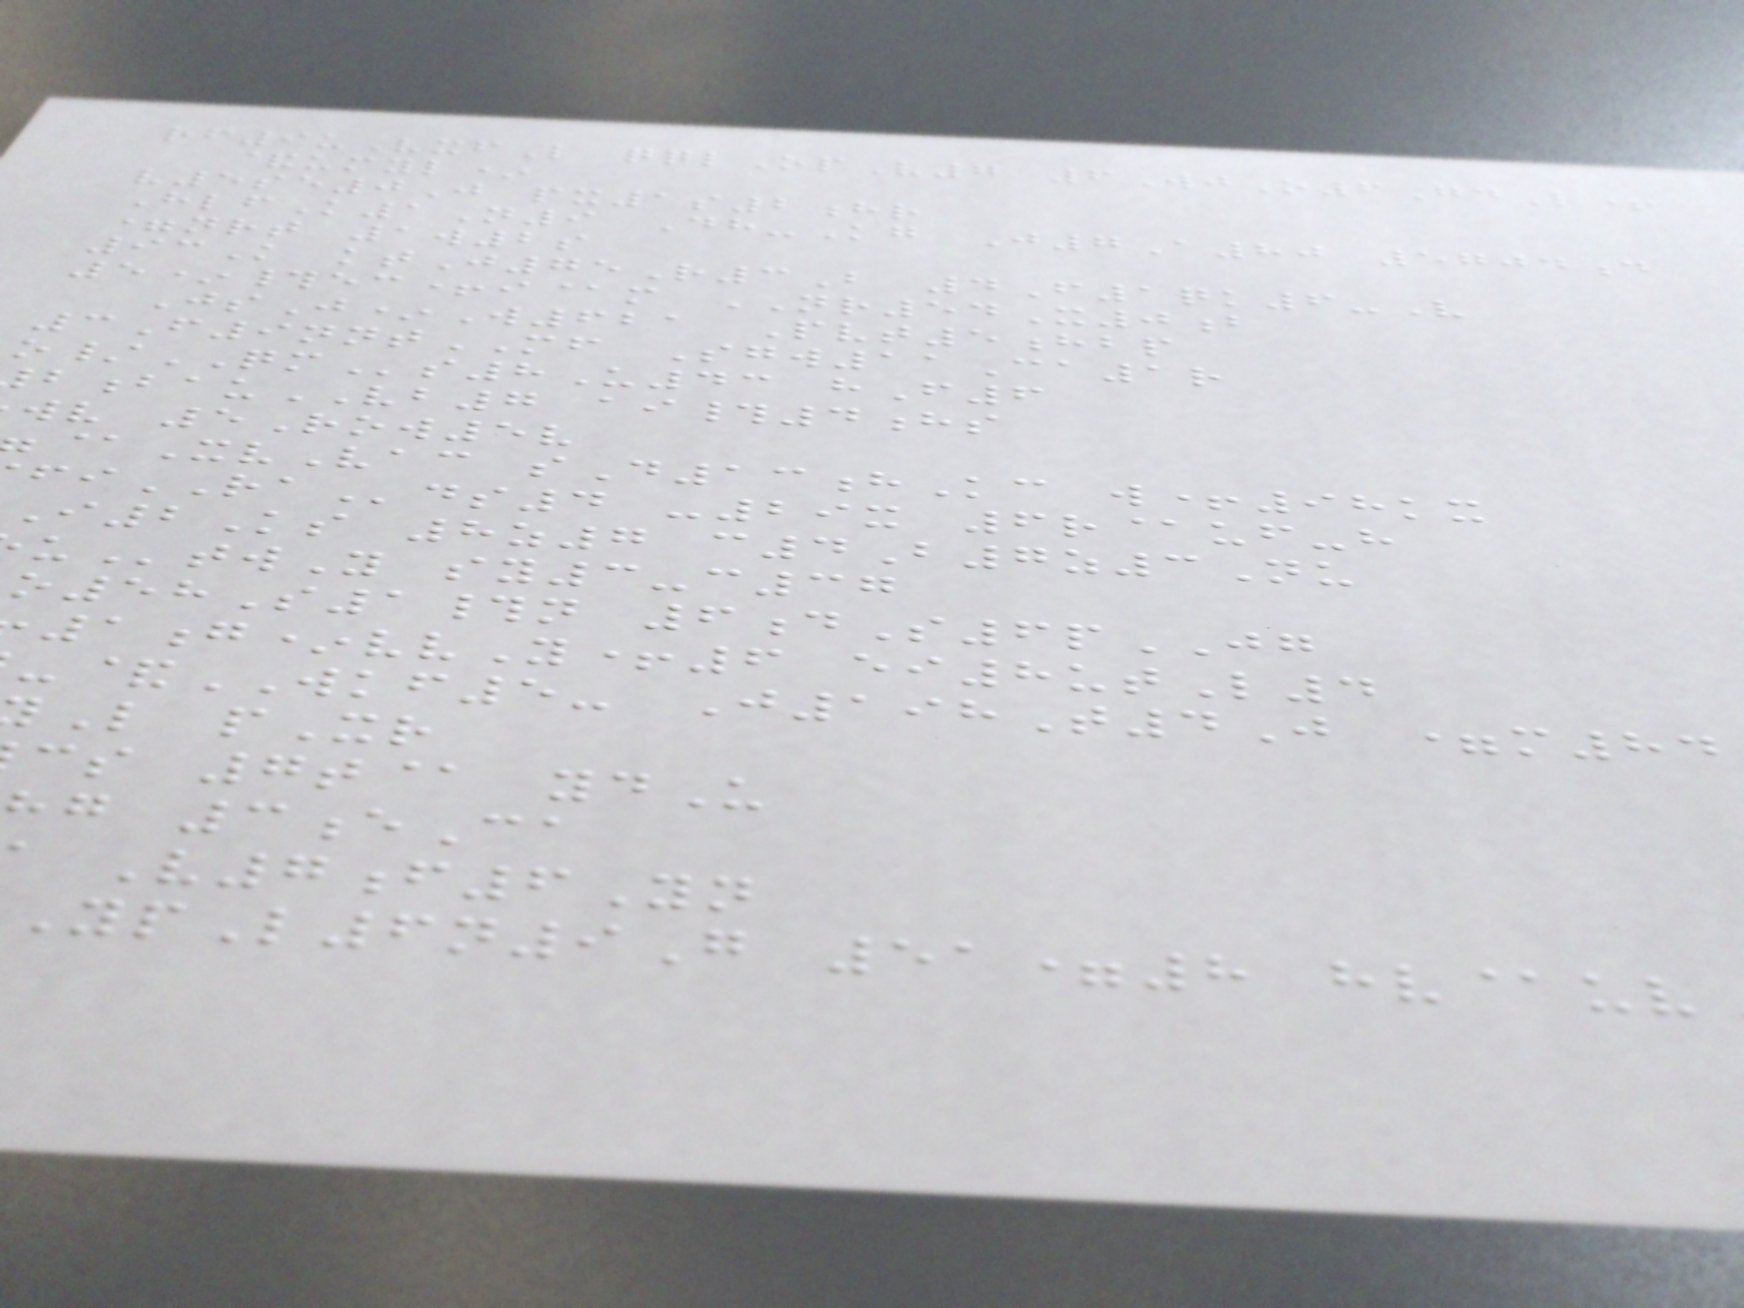rf9uVxfL qqlOpV7 6WjO6GdL+
&umyl*
v5se0J px1s2hr
HlfK1N9 Dh-Kg J7A80 5704d
=nrt 1w2s
93K ktJ75R3B 4F1qk6-V
5*#ec+i@m NR54X0b
JsJ*W621 Pvt5hbp
3F9nntMF Sgw11Ca1r
o/QMs8U43 hF6
bauVB7 ai#4hs
wv 5Row5v
@XvVac sD13hKc w+98kx
RAds4 -29x 6r@uf-h
I2Ks 8z7 c4B7z3Nu
twY sy3-c37
58S1#n 6dS6pJG
1g*vvY+6 ei8utL4
-&WKF5- J198T4J =m84
L pXr
cs 7t@ ydU
g 3eCa
V7f6Yn
YpL6n9G 51=8 hv@uv
